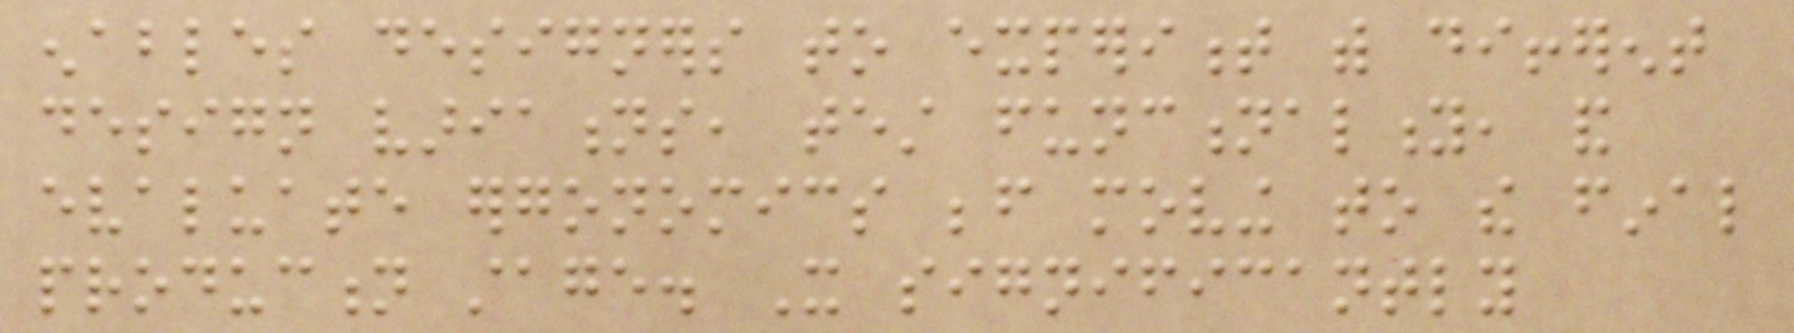enables designers to experiment with different
design variations, test functionality, and
evaluate ergonomics before moving to the final
production stage. It significantly
